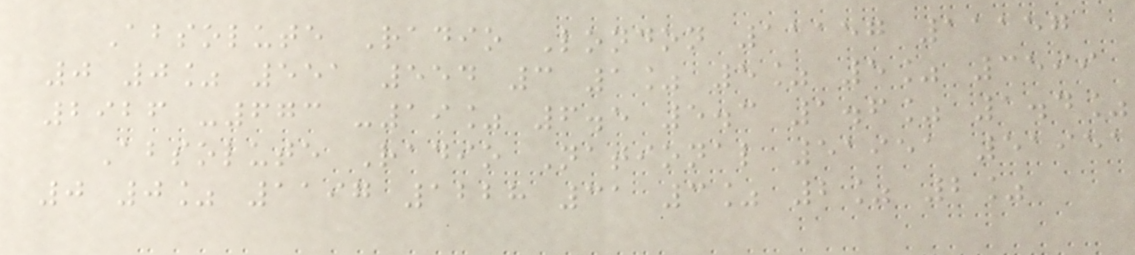Absolute Radio London 11157 11157
0 0% 551 554 3 1% 5% 5% 3599
2926 -673 -19% 6.5 5.3 1.6% 1.4%
Absolute Radio National 51951 51951
0 0% 1197 1228 31 3% 2% 2%
